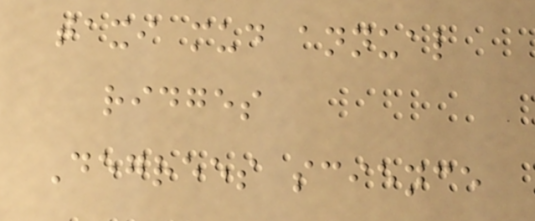taxi mud annual
ridges
Degrees science
